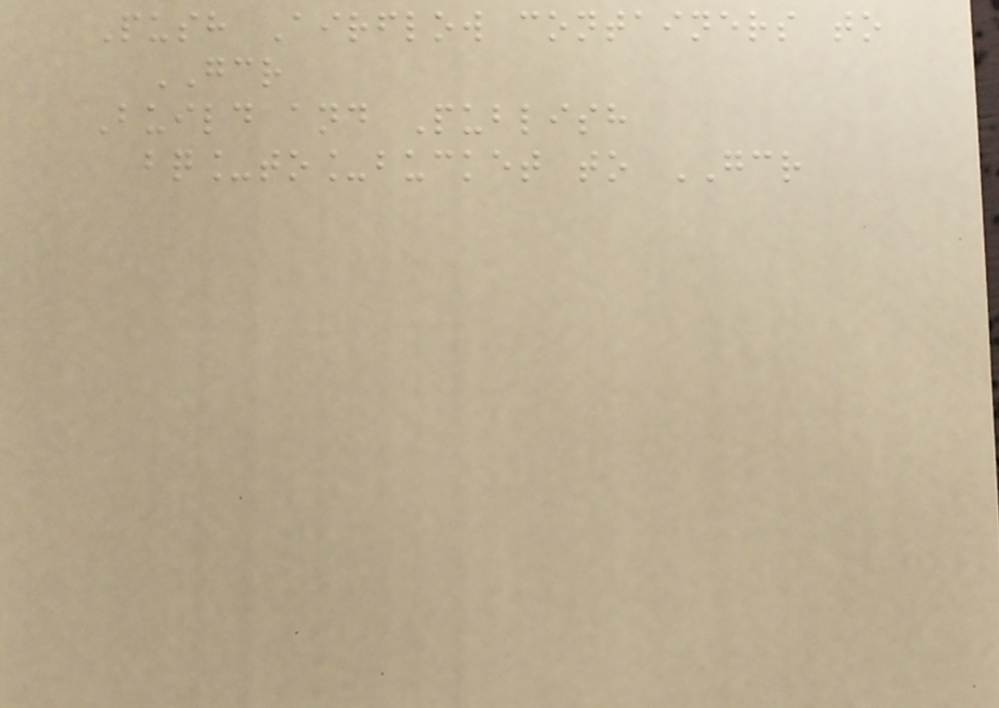Push Airflow containers to
GCR
Build and Publish
bq_to_bucket to GCR
